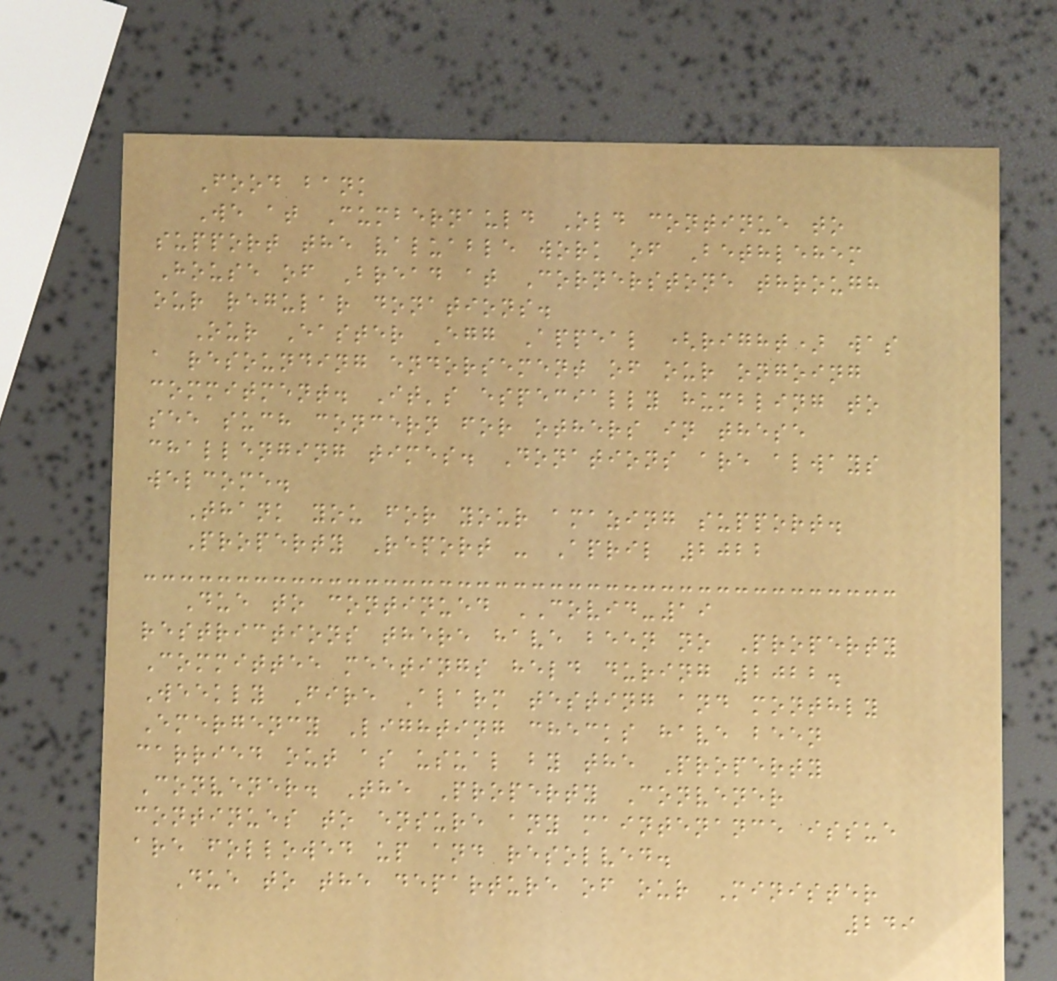Food bank
We at Cumbernauld Old continue to
support the valuable work of Bethlehem
House of Bread at Cornerstone through
our regular donations.
Our Easter Egg Appeal (right) was
a resounding endorsement of our ongoing
commitment. It's especially humbling to
see such concern for others in these
challenging times. Donations are always
welcome.
Thank you for your amazing support.
Property Report - April 2022
Due to continued COVID-19
restrictions there have been no Property
Committee meetings held during 2022.
Weekly Fire Alarm testing and monthly
Emergency Lighting checks have been
carried out as usual by the Property
Convener. The Property Convener
continues to ensure any maintenance issue
are followed up and resolved.
Due to the departure of our Minister
249
